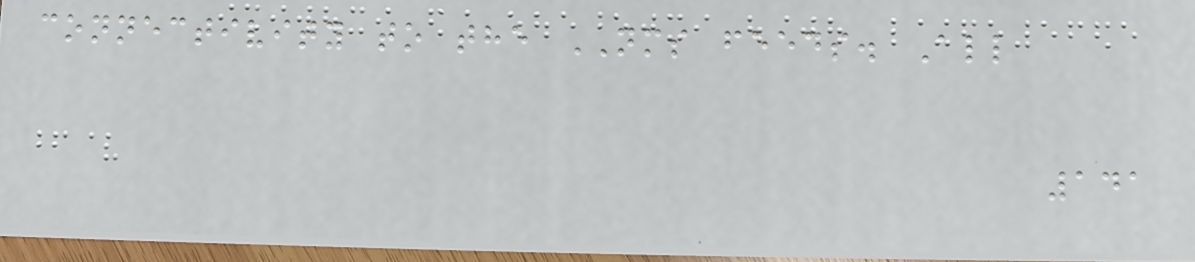connectivity to the NMS feeds. All
141
